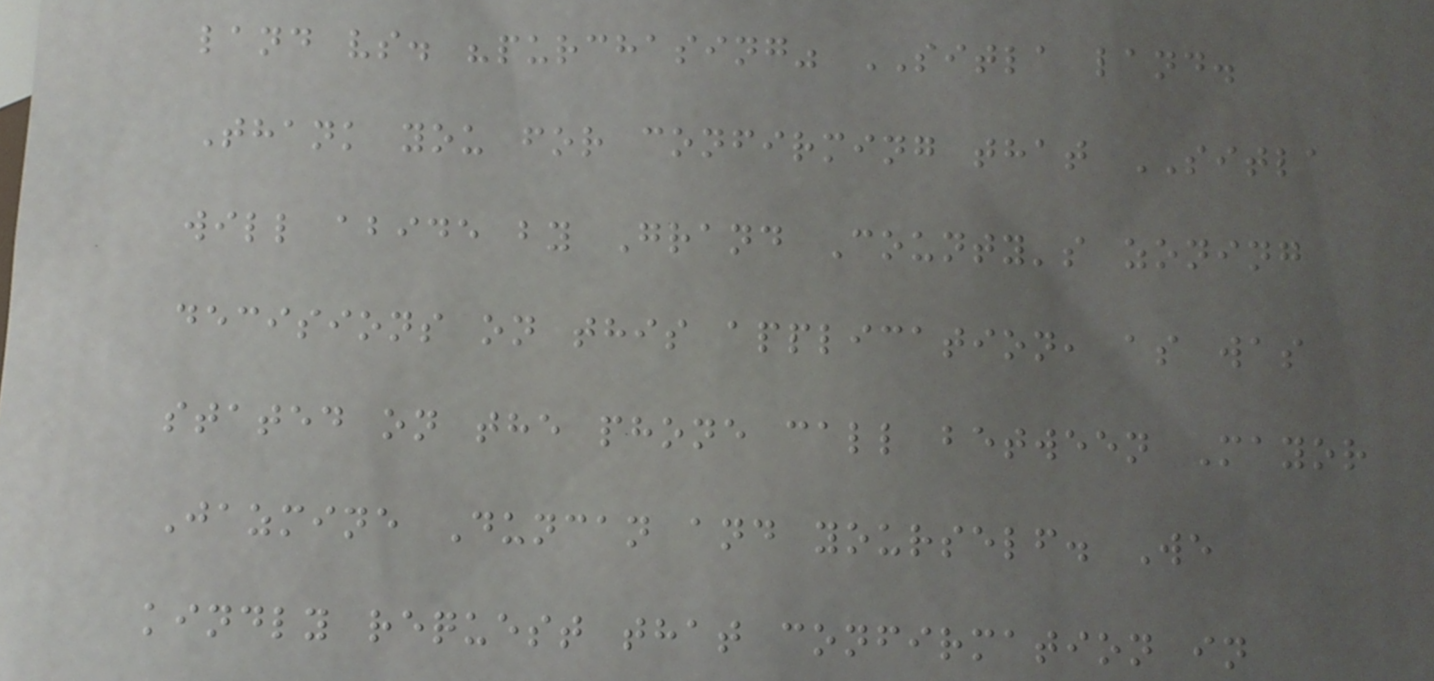land vs. "purchasing" SITLA land.
Thank you for confirming that SITLA
will abide by Grand County's zoning
decisions on this application, as was
stated on the phone call between Mayor
Jazmine Duncan and yourself. We
kindly request that confirmation in
